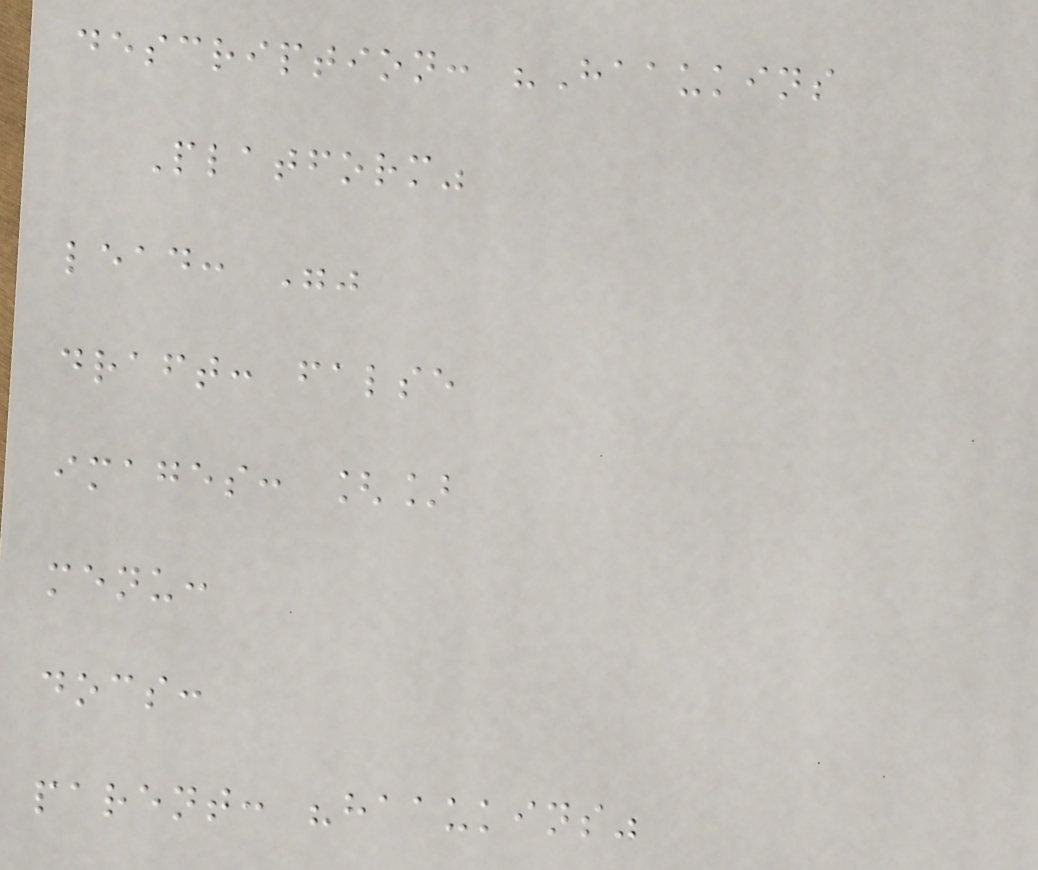description: "Haaukins
Platform"
lead: ""
draft: false
images: []
menu:
docs:
parent: "haaukins"
